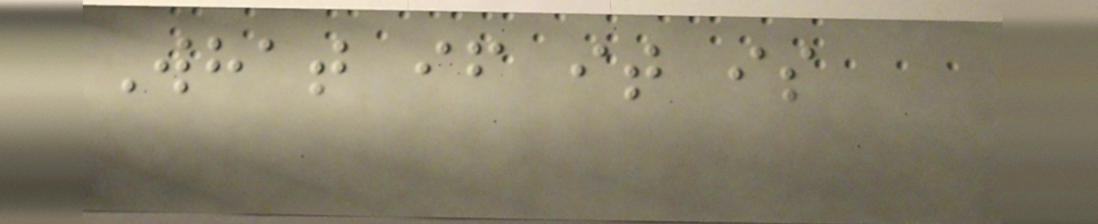What if it is
